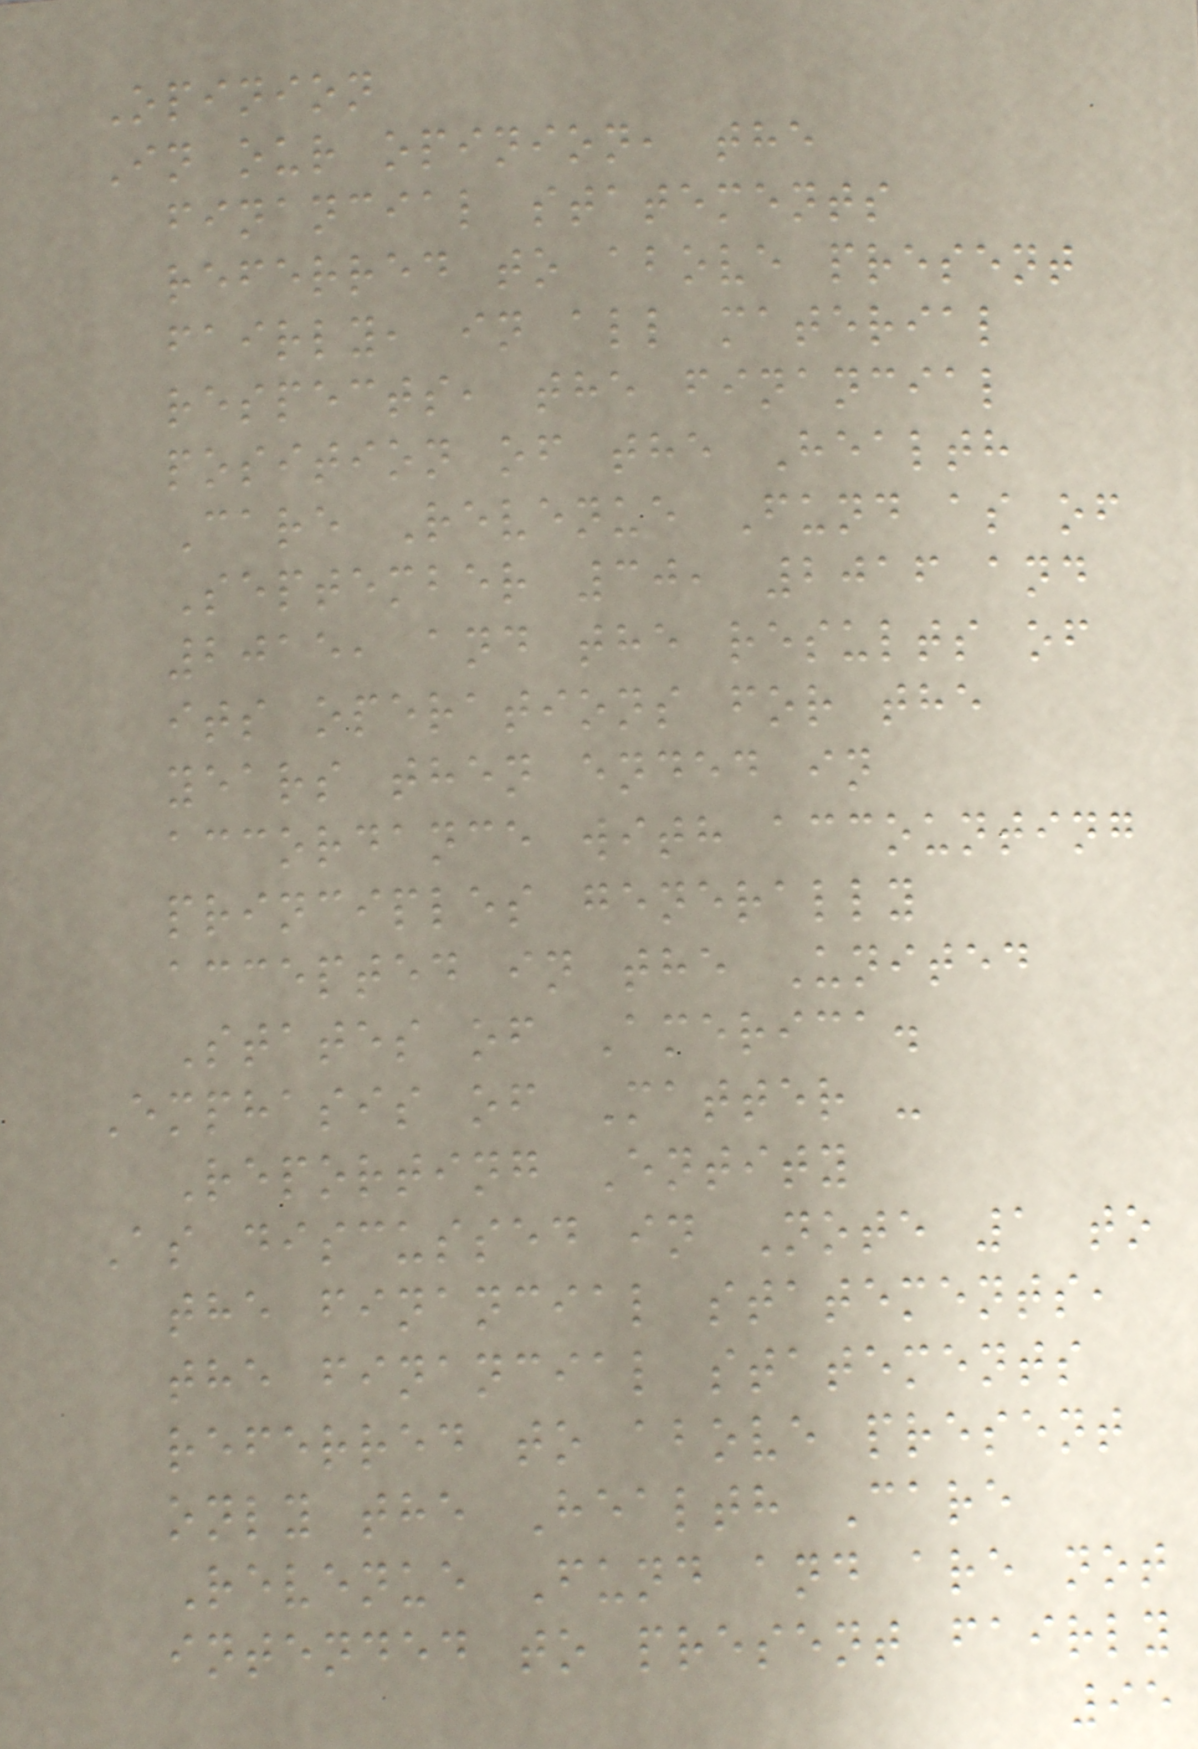Opinion
In our opinion, the
financial statements
referred to above present
fairly, in all material
respects, the financial
position of the Health
Care Revenue Fund as of
September 30, 2016 and
2015, and the results of
its operations for the
years then ended in
accordance with accounting
principles generally
accepted in the United
States of America.
Emphasis of Matter -
Reporting Entity
As discussed in Note 1 to
the financial statements,
the financial statements
referred to above present
only the Health Care
Revenue Fund and are not
intended to present fairly
95
